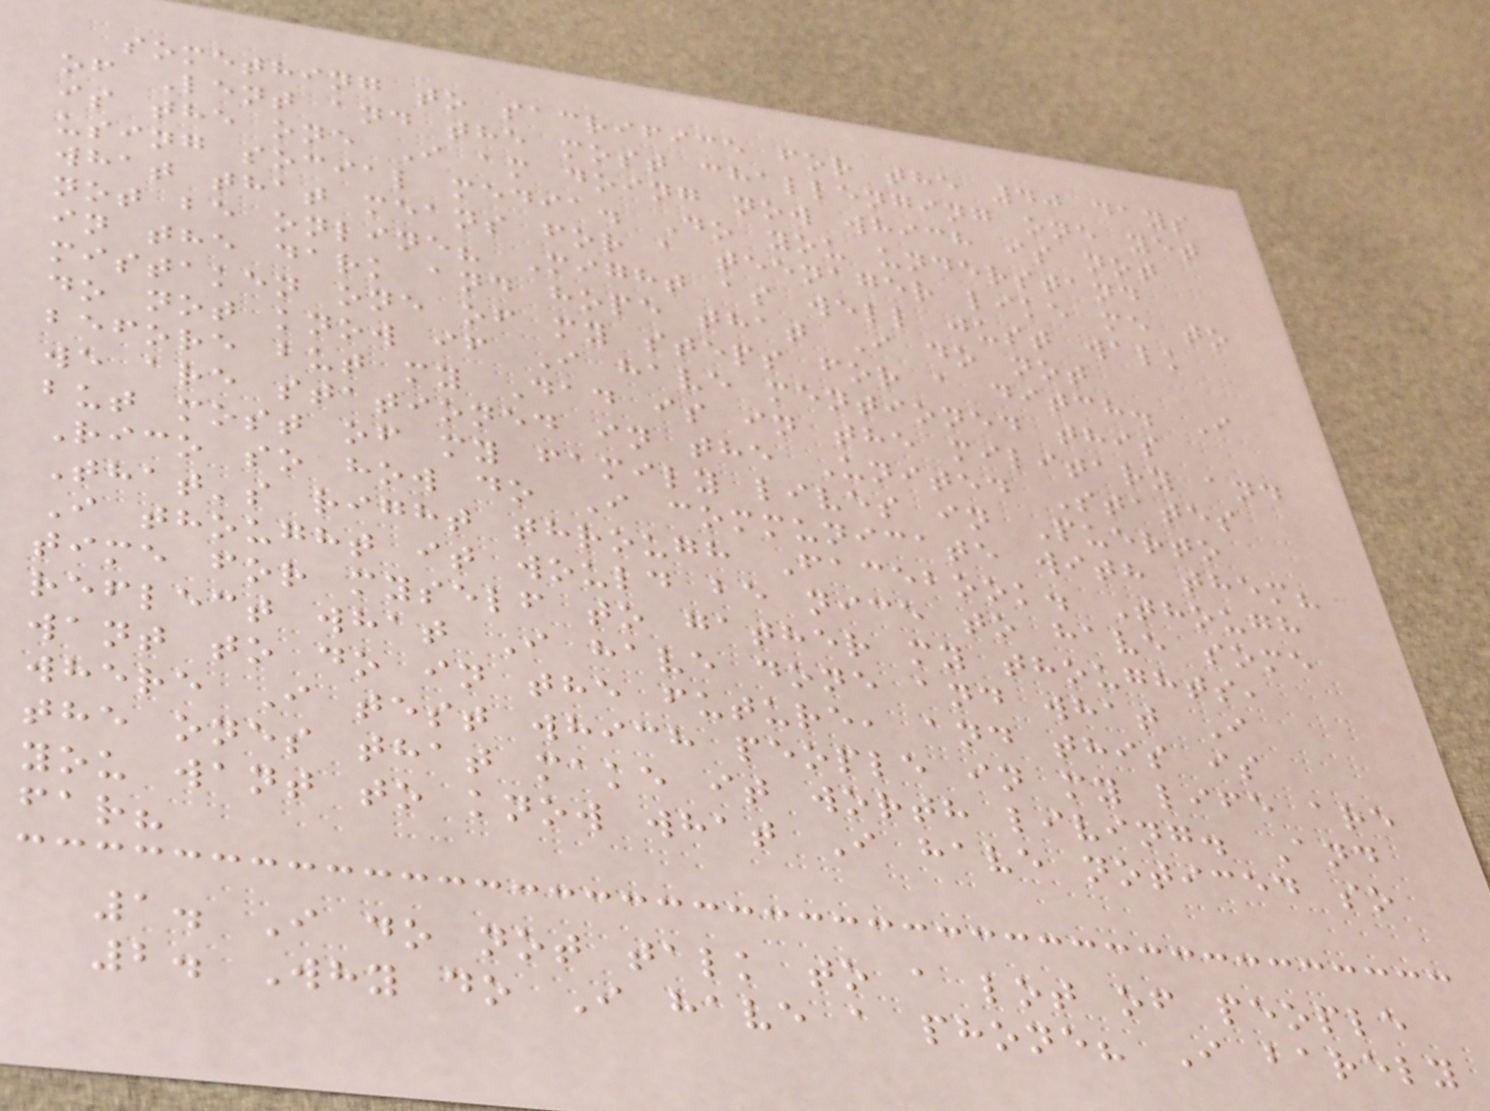something to sacrifice for the 40 days
of Lent and the most challenging one yet
is the one I am doing now which is not
using social media. Do you understand
what that means for a teenager like me to
not be online? Might as well just walk
in the dark and hope that I do not
mistaken one of my steps for a ditch. I
do not know if I have mentioned this
before but my Dad is in the military and
we are stationed in the United States
but most of my family lives in Puerto
Rico so how do I communicate with them?
That's right through Facebook. Though
I thought it would be nice to have some
time for myself to gather my thoughts,
reflect what I have done and what I
want to do in the future, and this is
where I test which people in my life are
the ones that make it worth living. And
you want to know what I have noticed so
far?
1. I do not talk to a lot of people
2. Why do I have a phone? I barely
